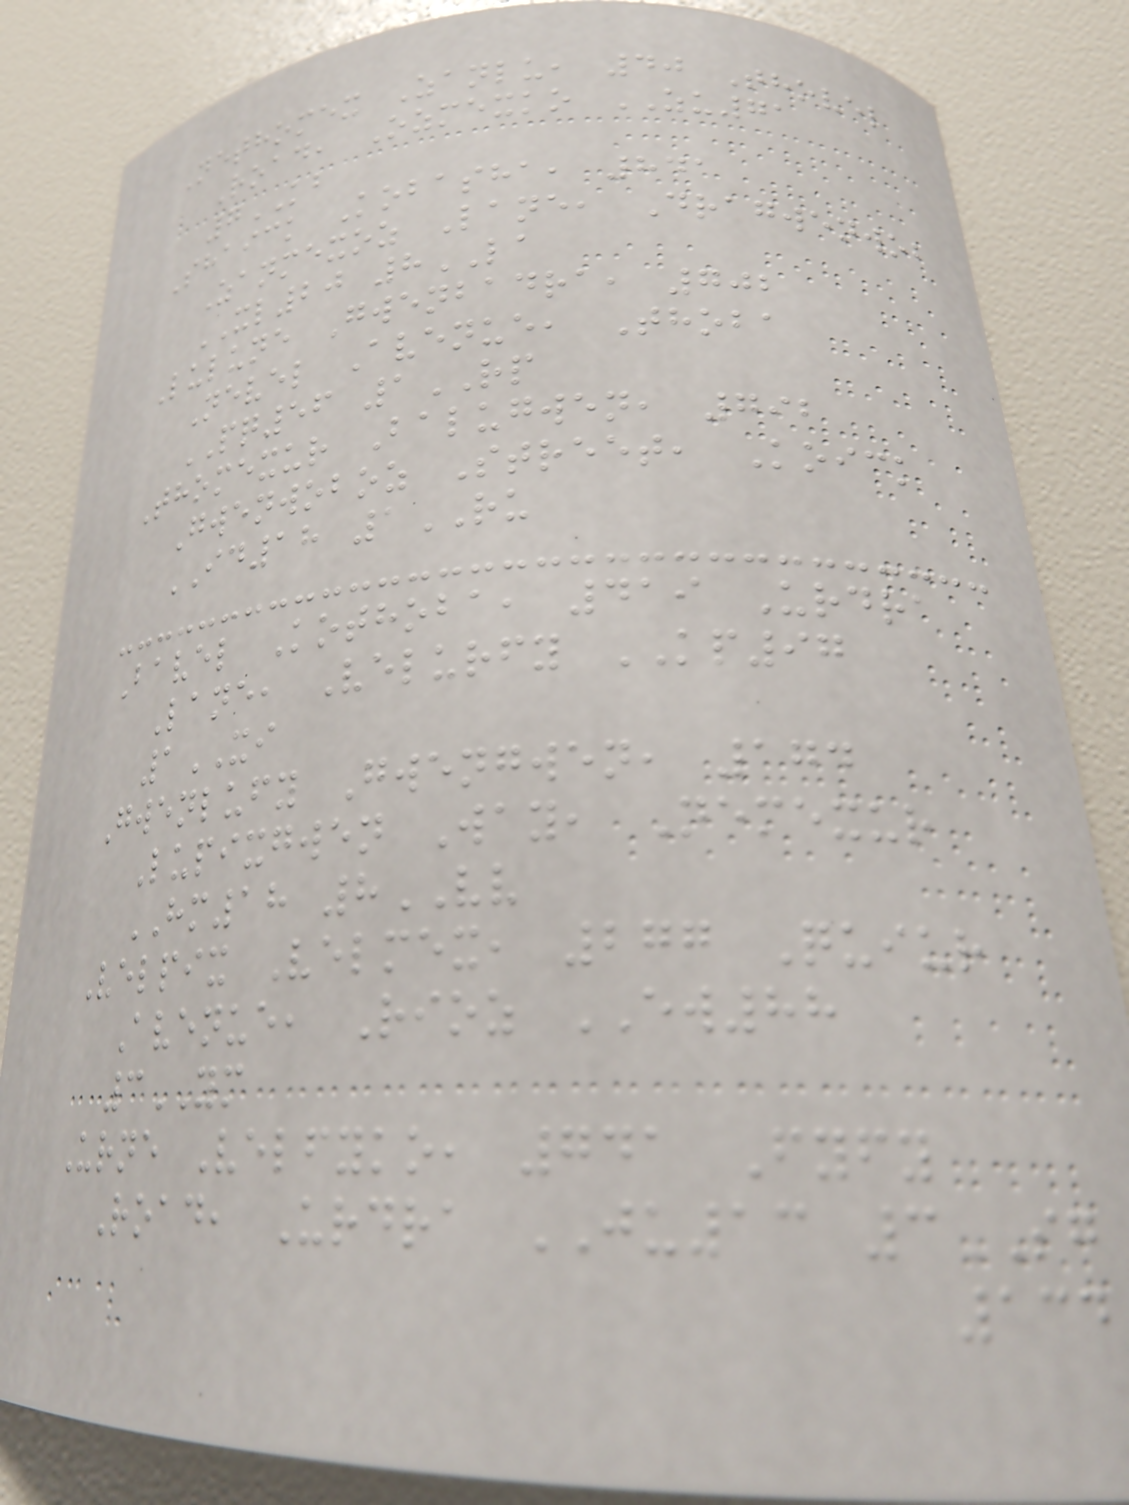Nethomex Zanlu, 40 Thovel
Road, Ozmexko ZU71
7KB
Shaick Kobasha, 841
Zanmexoz Lane, Dragwenwob
XL20 8LA
Lulune Gwenbadra, 702
Nevel Avenue, Thoba
PQ56 1RP
Thomexur Balugwen, 792
Gwenwoboz Street, Koick
ID18 1RU
Bavel Kothoba, 419 Urdra
Lane, Velurfy KP97
1XI
Gwenlufy Gwengwen, 174
Lupixgwen Way, Nemexur
HM18 8VV
Velpix Velmex, 277 Quiur
Avenue, Rioz EW88
3YM
Urne Velfyko, 741 Fyfy
Road, Urdra JU13 3SG
134
